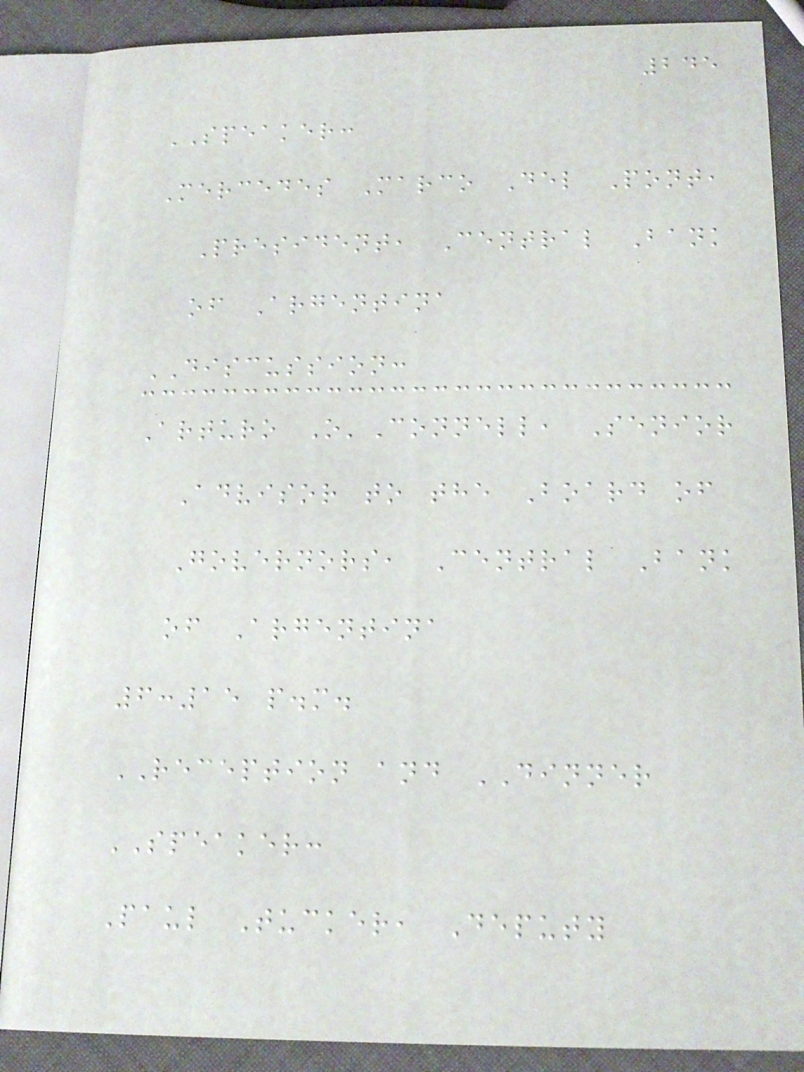245
SPEAKER:
Mercedes Marco Del Pont,
President, Central Bank
of Argentina
DISCUSSION:
Arturo O'Connell, Senior
Advisor to the Board of
Governors, Central Bank
of Argentina
6:15 p.m.
RECEPTION and DINNER
SPEAKER:
Paul Tucker, Deputy
